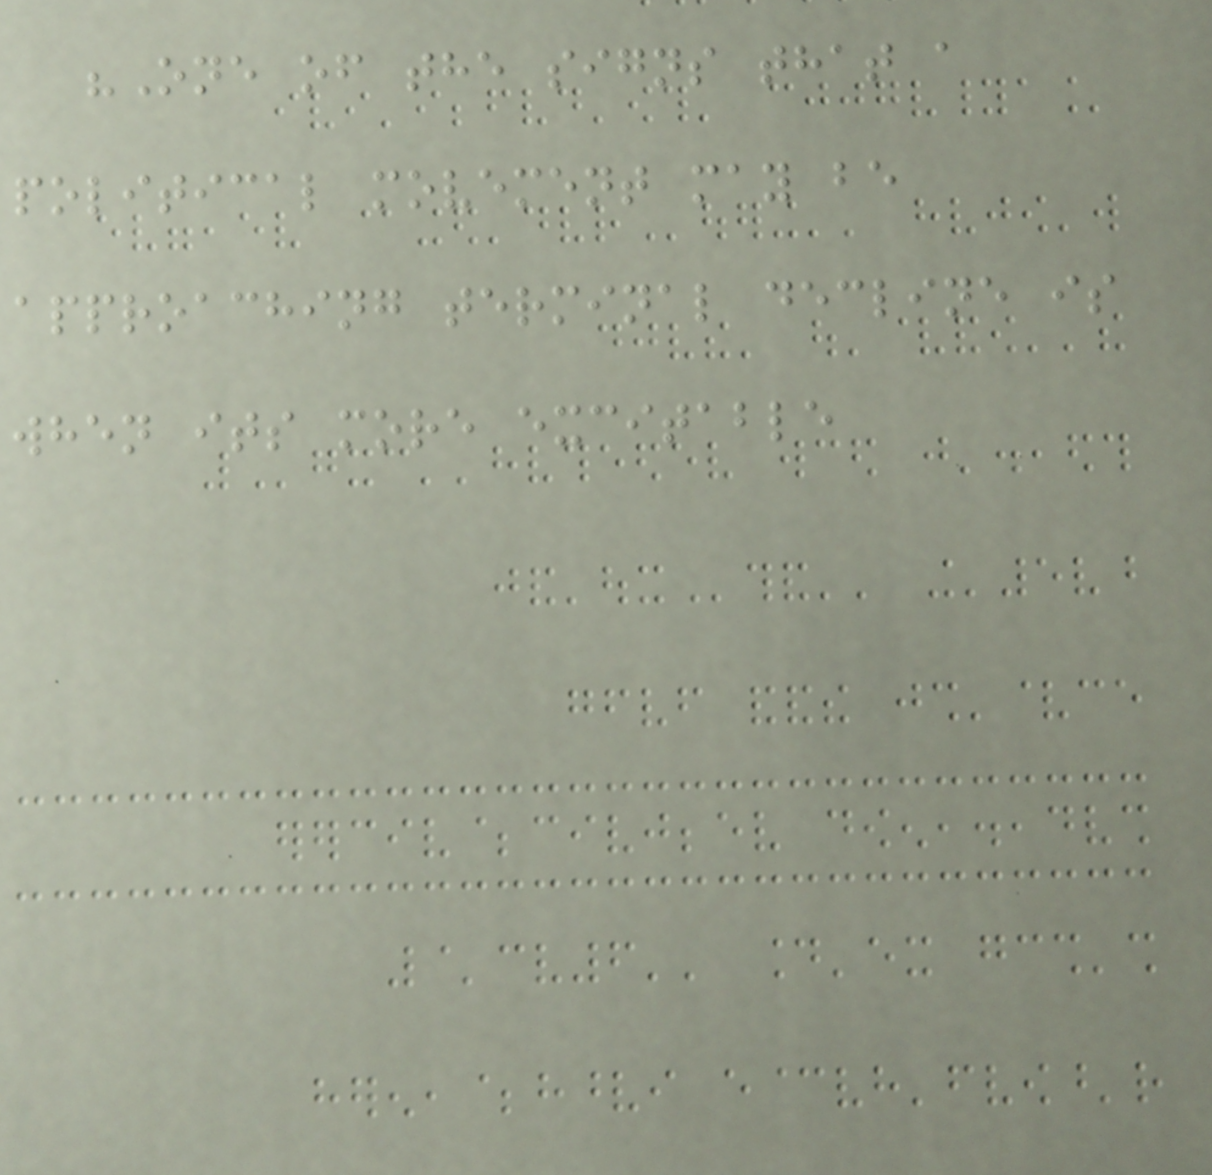"One of the signs that a
political movement may be
approaching terminal decline is
when its more excitable
